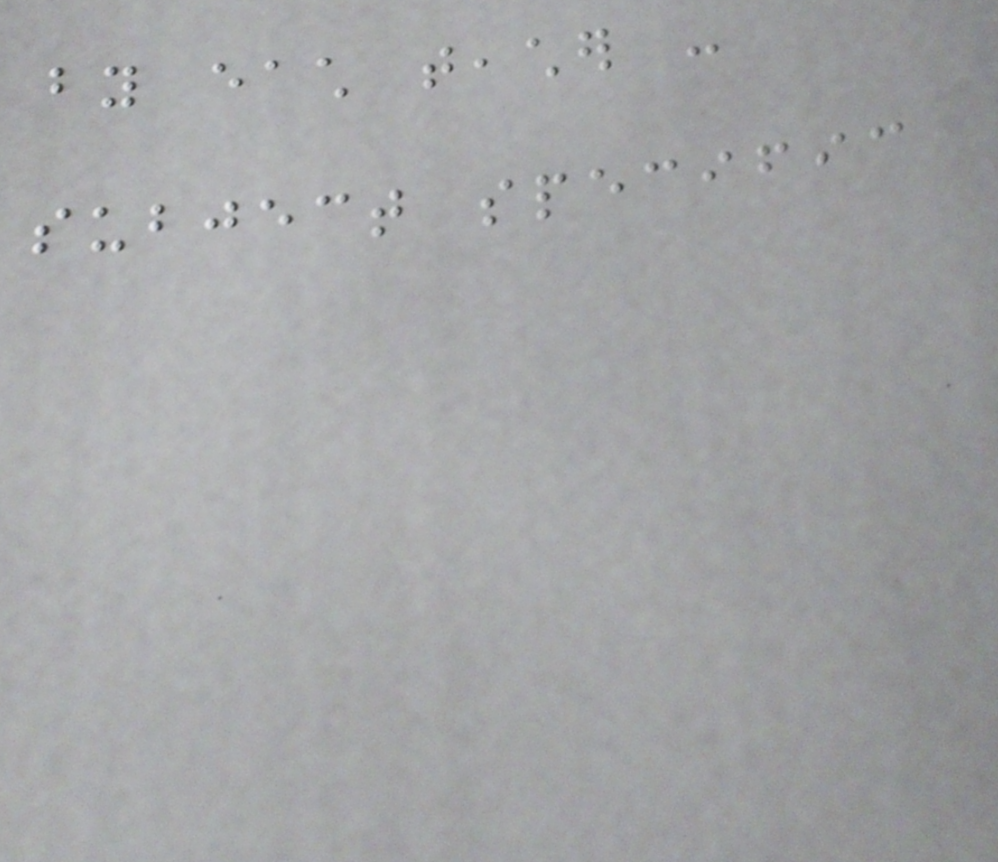by each teacher -
subject specific
